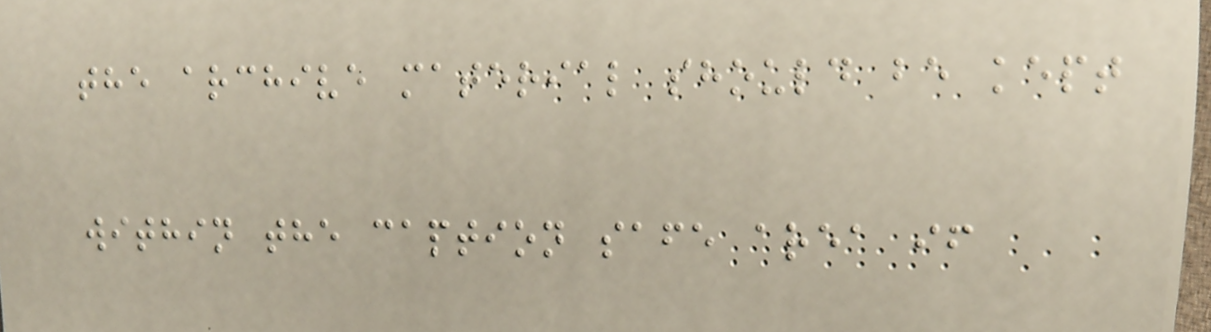the archive material should be kept
within the caption safe area if
